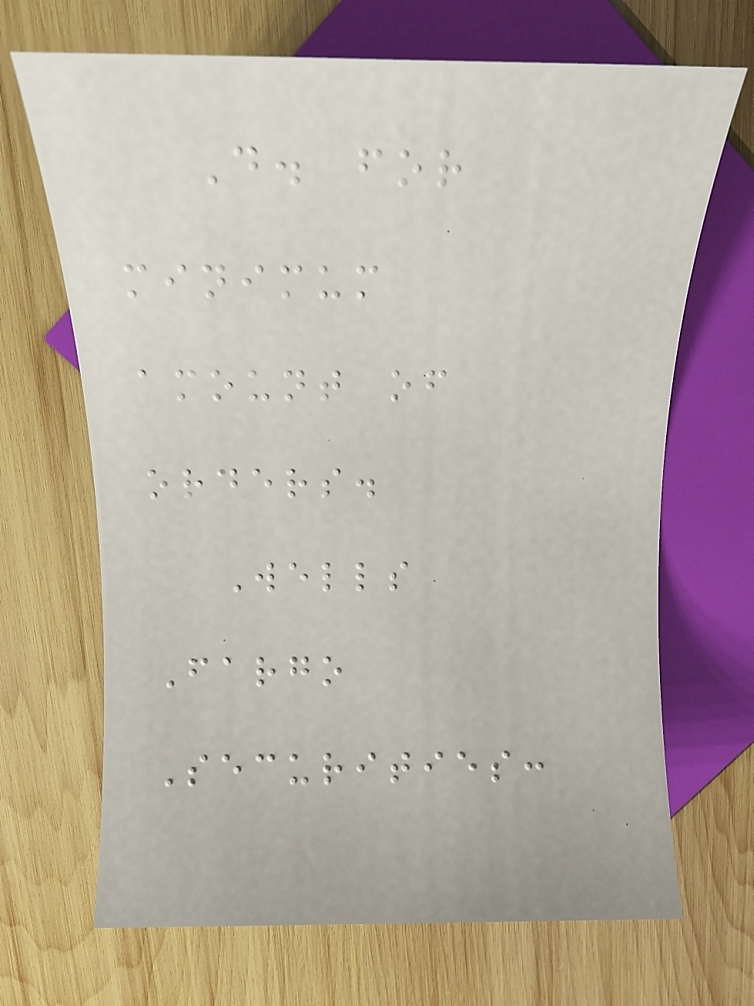D. for
minimum
amount of
orders.
Wells
Fargo
Securities:
